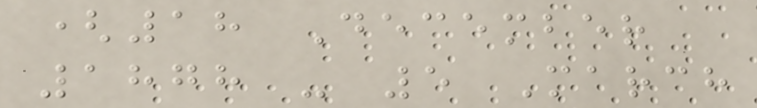(18 December
1878 - 5 March
